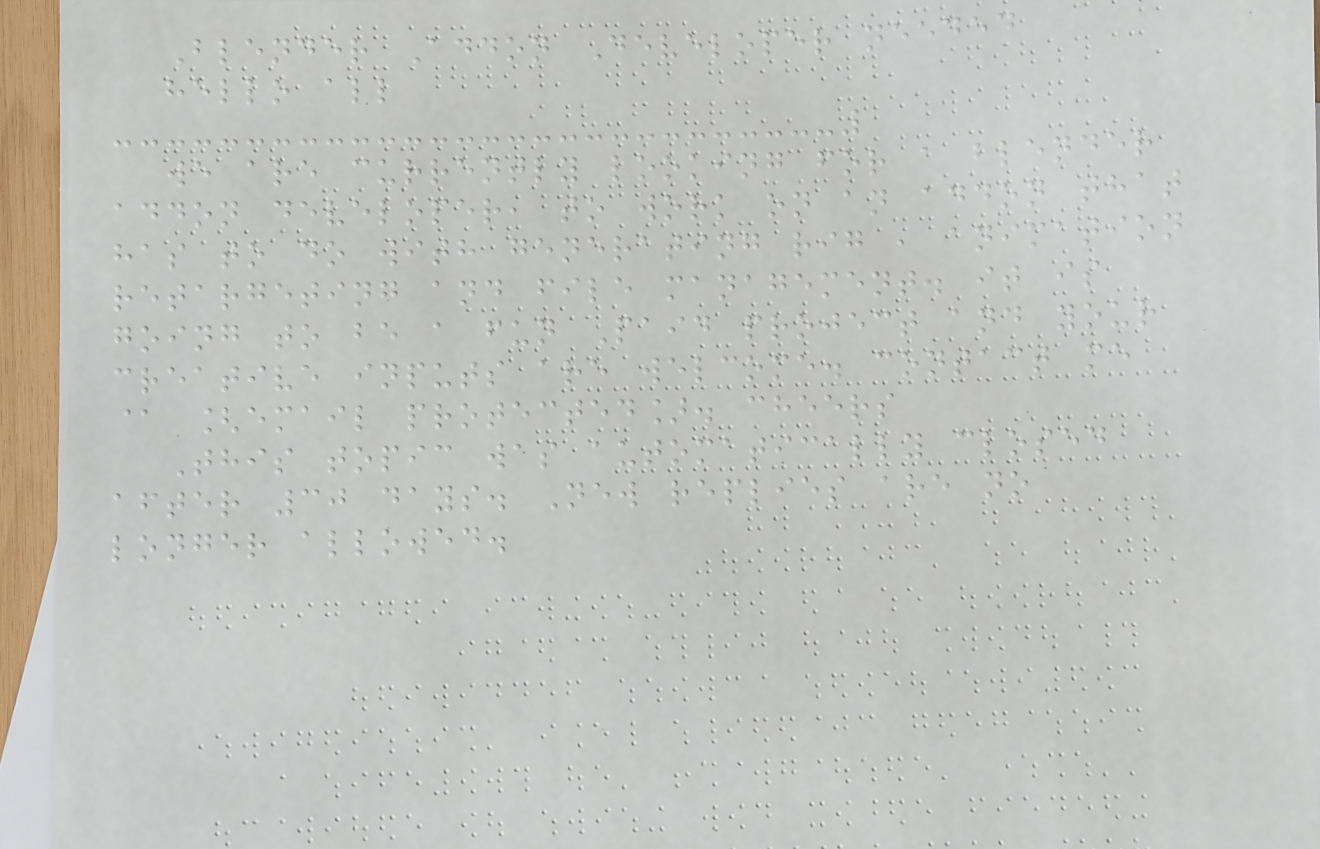Blender Addon Developer needed
hello all
we are currently looking for a blender
addon developer, to work on an addon that
has to do with generating rig , animation
retargeting and file management. it is
going to be a fun Paid project and your
creative inputs are welcome. contact me
@ [email protected]. cheers
This topic was automatically closed
after 30 days. New replies are no
longer allowed.
